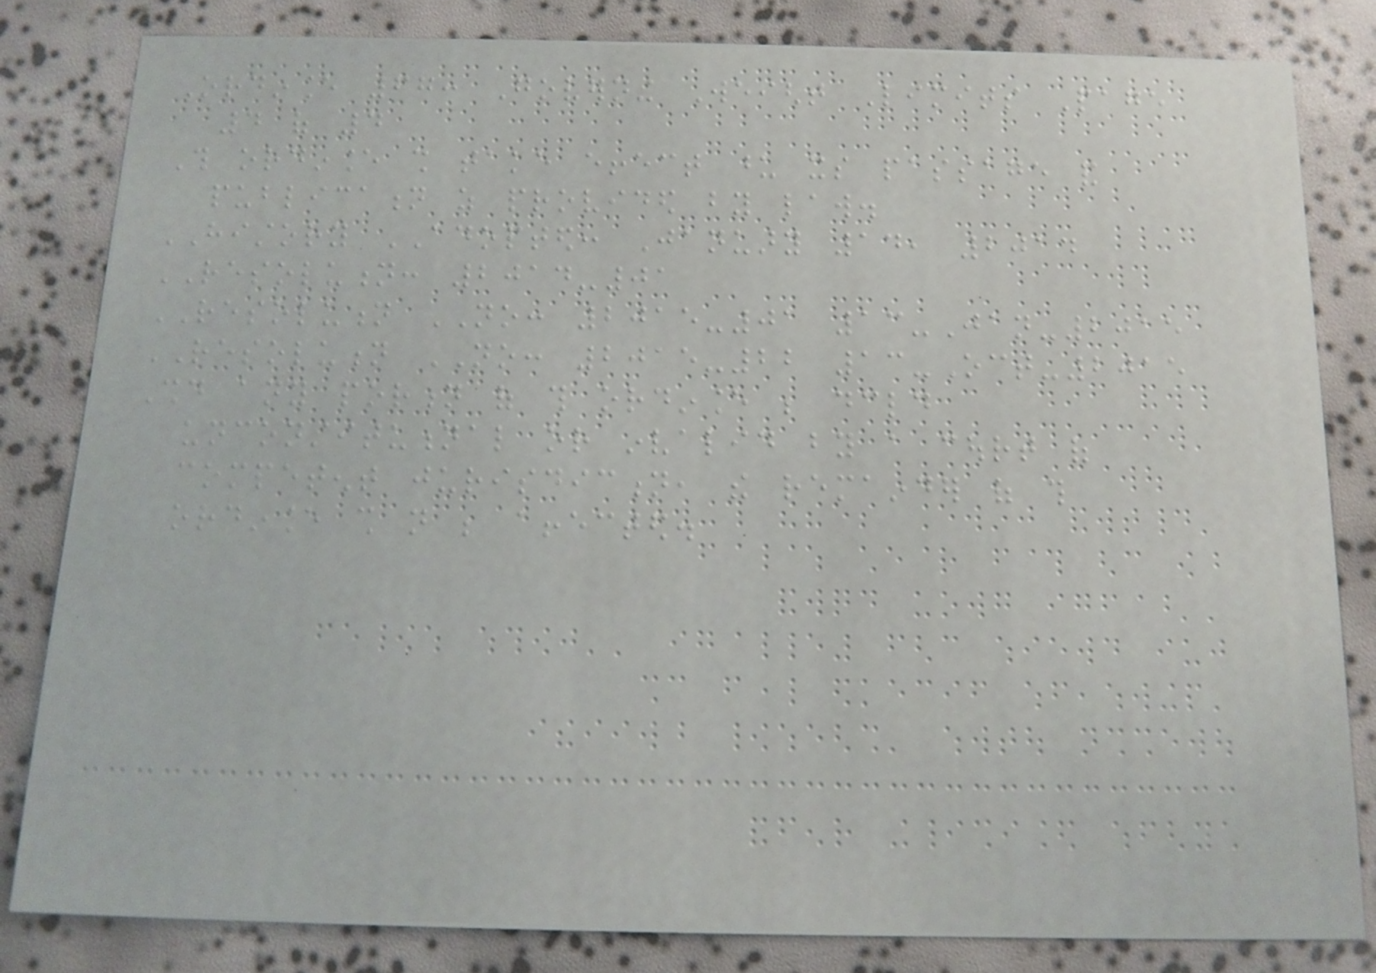Ordinance 67: Governing Weight Limits Page
4 of 4
This ordinance shall take effect upon its passage and
publication as provided by law.
HISTORY ADOPTED: January 14, 2014
RESOLUTION: 2014-01
RESOLUTION NO: 2015-01 13-Jan-2015
RESOLUTION NO: 2015-22 13-Oct-2015
Should any portion of this ordinance be declared
unconstitutional or invalid by a court of
competent jurisdiction, the remainder of this
ordinance shall not be affected.
